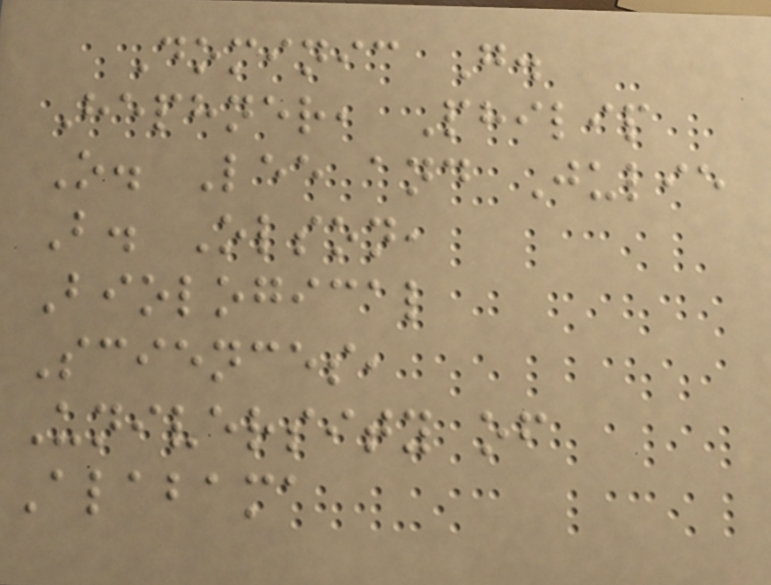Dominic G.
Hephner, Philip
O. Lee and Julie
B. Olson,
Biological
Sciences,
University of
Alabama
